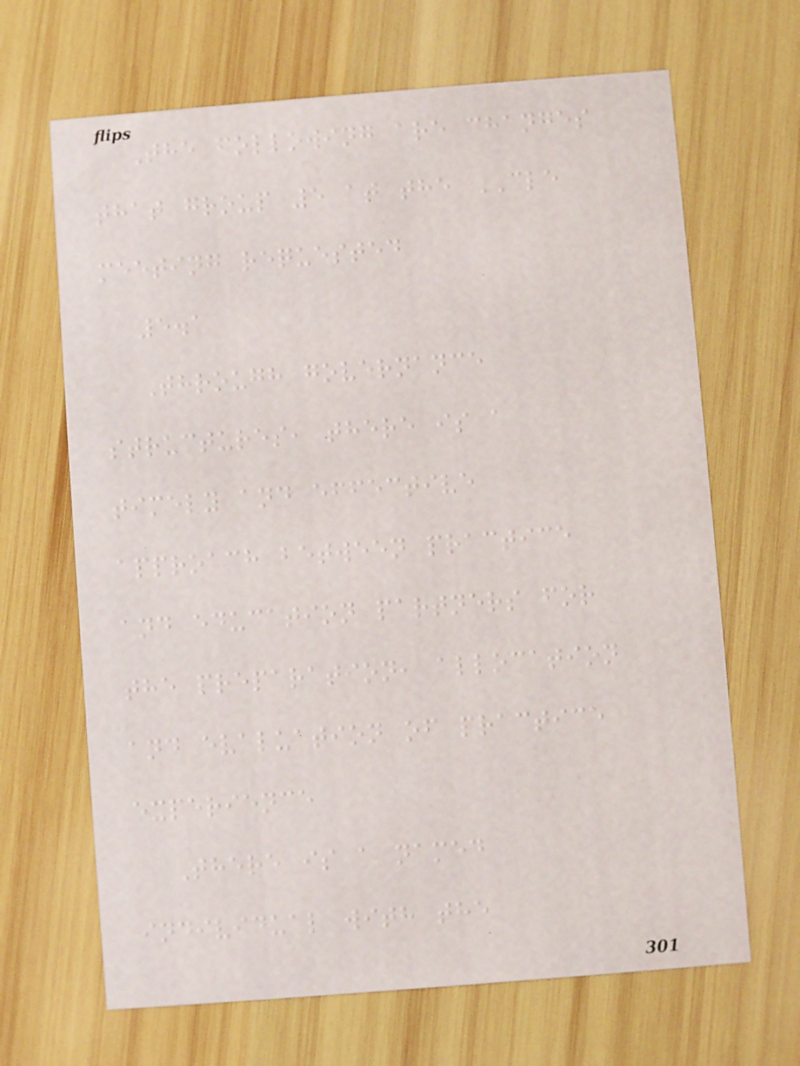The following are changes
that group 5 at the CLE
meeting requested
5.1
Through governance
structures, there is a
timely and effective
approach between practice
and education partners for
the preparation, allocation
and evaluation of practice
experience
There is a named
individual with the
